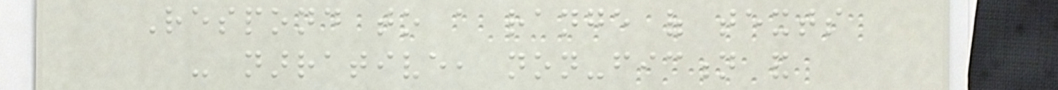Respond to a range of texts
- narrative, non-fiction and
